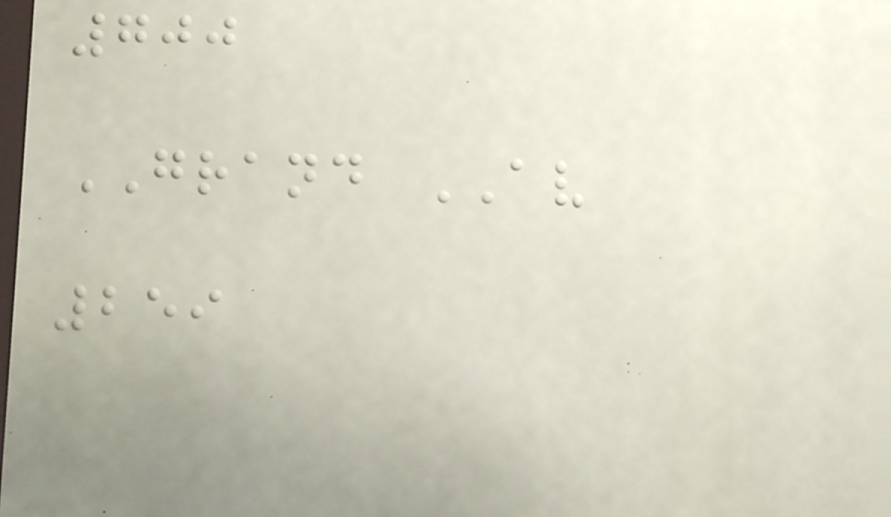700
GRAND AV
259
